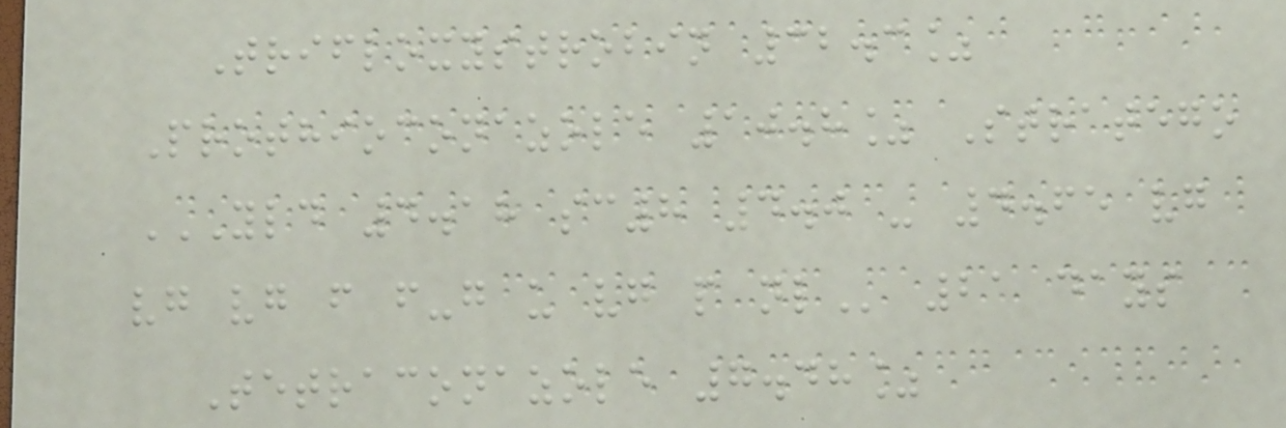Trifloxystrobin 32.3%
Prothioconazole 10.8% Stratego
YLD 4.18 SC8 4.0 - 4.65 VG
VG VG F F-G U VG P NL 21 days
Tetraconazole 7.48%
